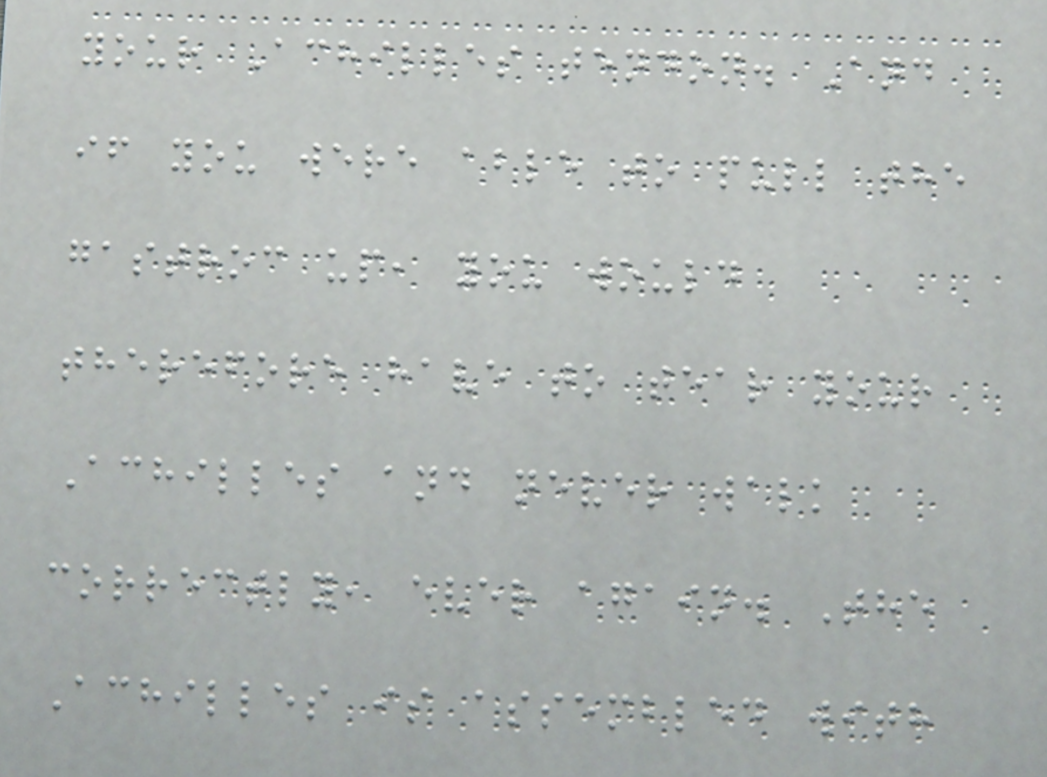your Achilles tendon. And
if you were able to pull the
gastroc up, you would
therefore have to tear your
Achilles and never walk
correctly, ever again. The
Achilles is assembled with
